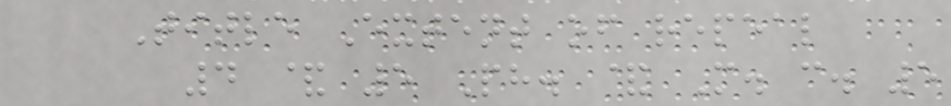Title Extent of repeal
4 & 5 Ph. & M. c. 5
